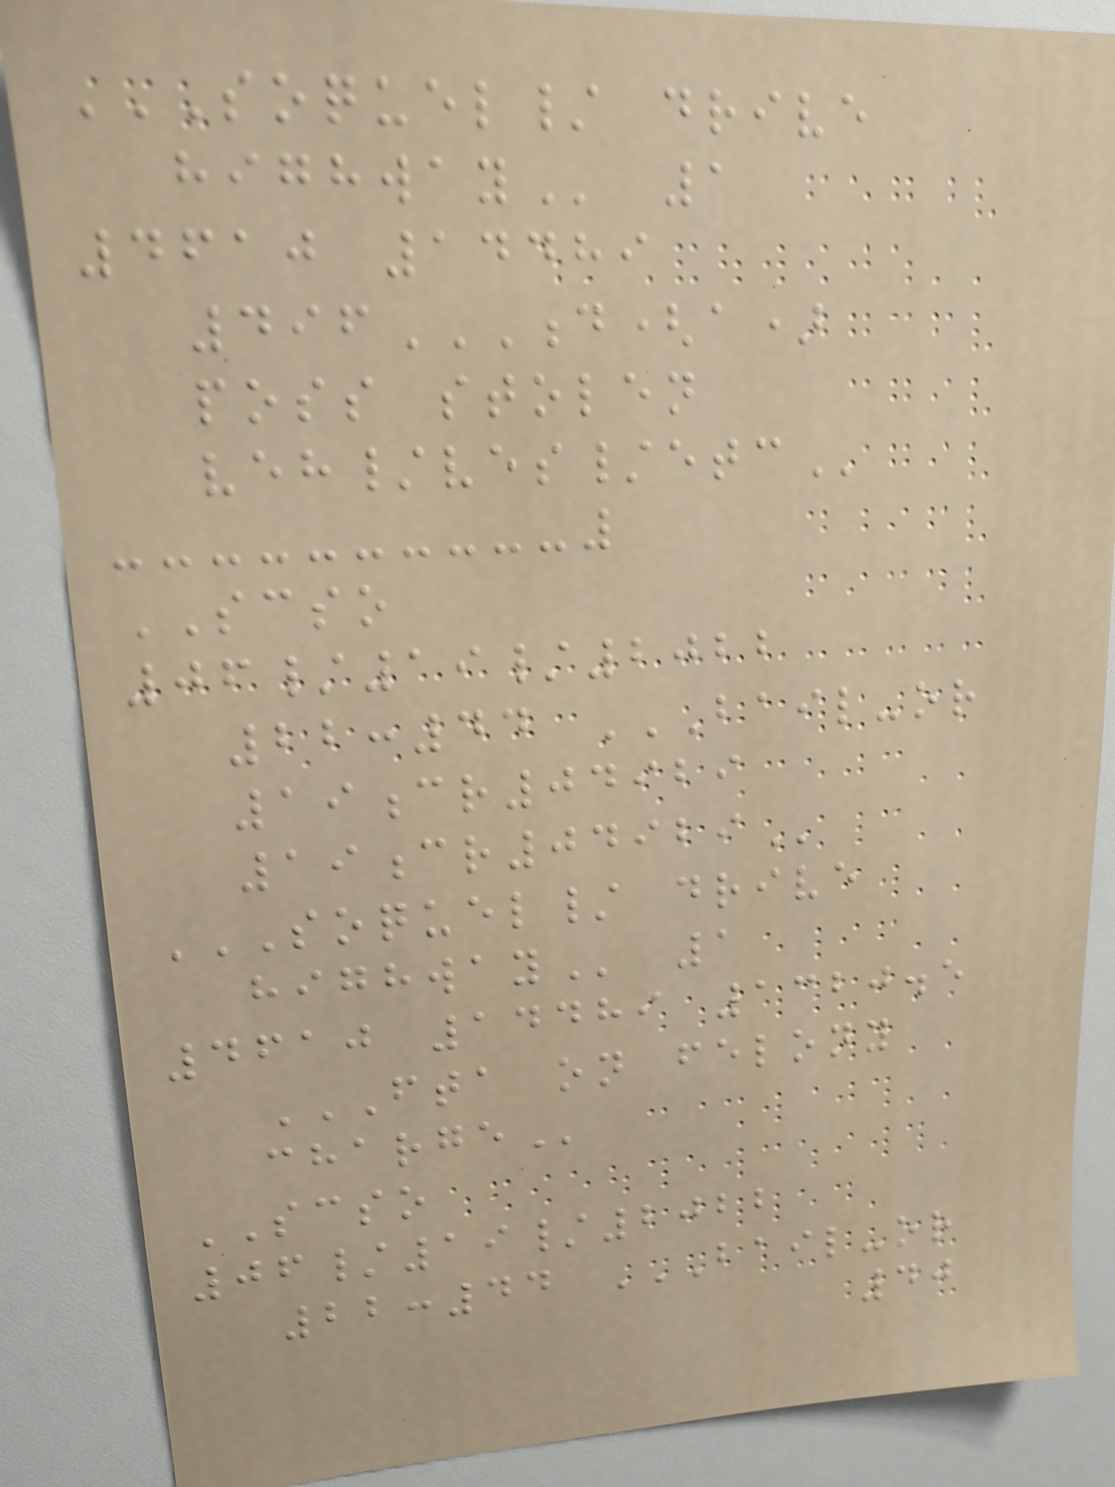SOQUEL/ DRIVE
HIGHWAY 1
4610 14489
496D(A)
POSS STOLEN
VEH/VES/ETC
SCSO
06/19/2022
22:44 BAIL-OR
19CR04929
19CR04929
SOQUEL/ DRIVE
HIGHWAY 1
4610 14489 1320.5
FTA ON FELONY
CHARGE
SCSO
06/19/2022
22:44 BAIL-OR
40
